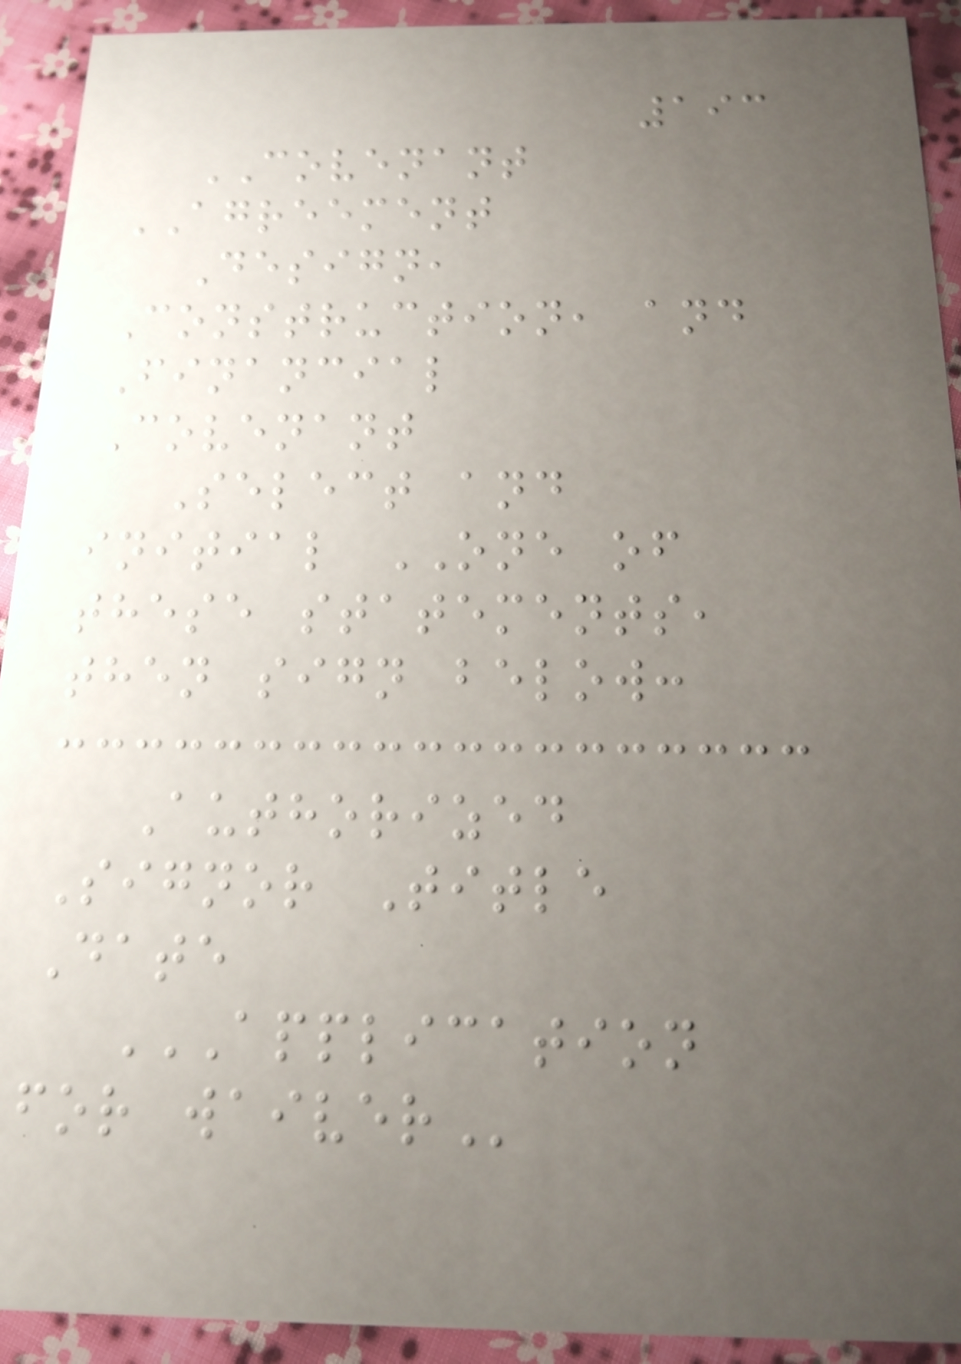193
COVENANT
AGREEMENT
Design,
Construction, and
Financial
Covenant
Select and
initial ONE of
these statements,
then sign below:
Authorized
Signor Title
Date
APPLICATION
FOR WAIVER
